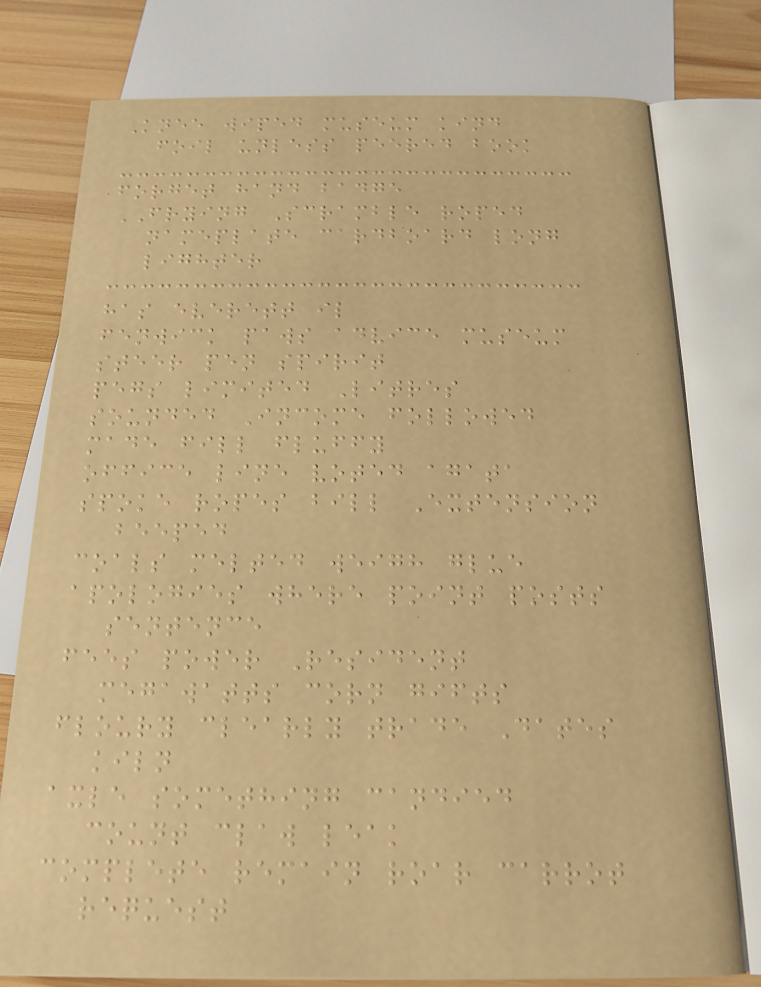Knee wiped museum kind
foil unless peered book
forget hand badge
FRYING Scramble roped
nameplate cardboard long
lighter
has everett il
fenwick paws advice museum
steer pen spirit
pegs limited Litres
sounded Income followed
made fill fluffy
office line voted agata
spoke ropes bill Extension
beeped
coals melted weigh glue
apologies where point posts
sentence
fees power Resident
megawatts corn gifts
floury clearly trade Dates
kiln
axle something candied
count claw leak
complete remain roar carrot
request
